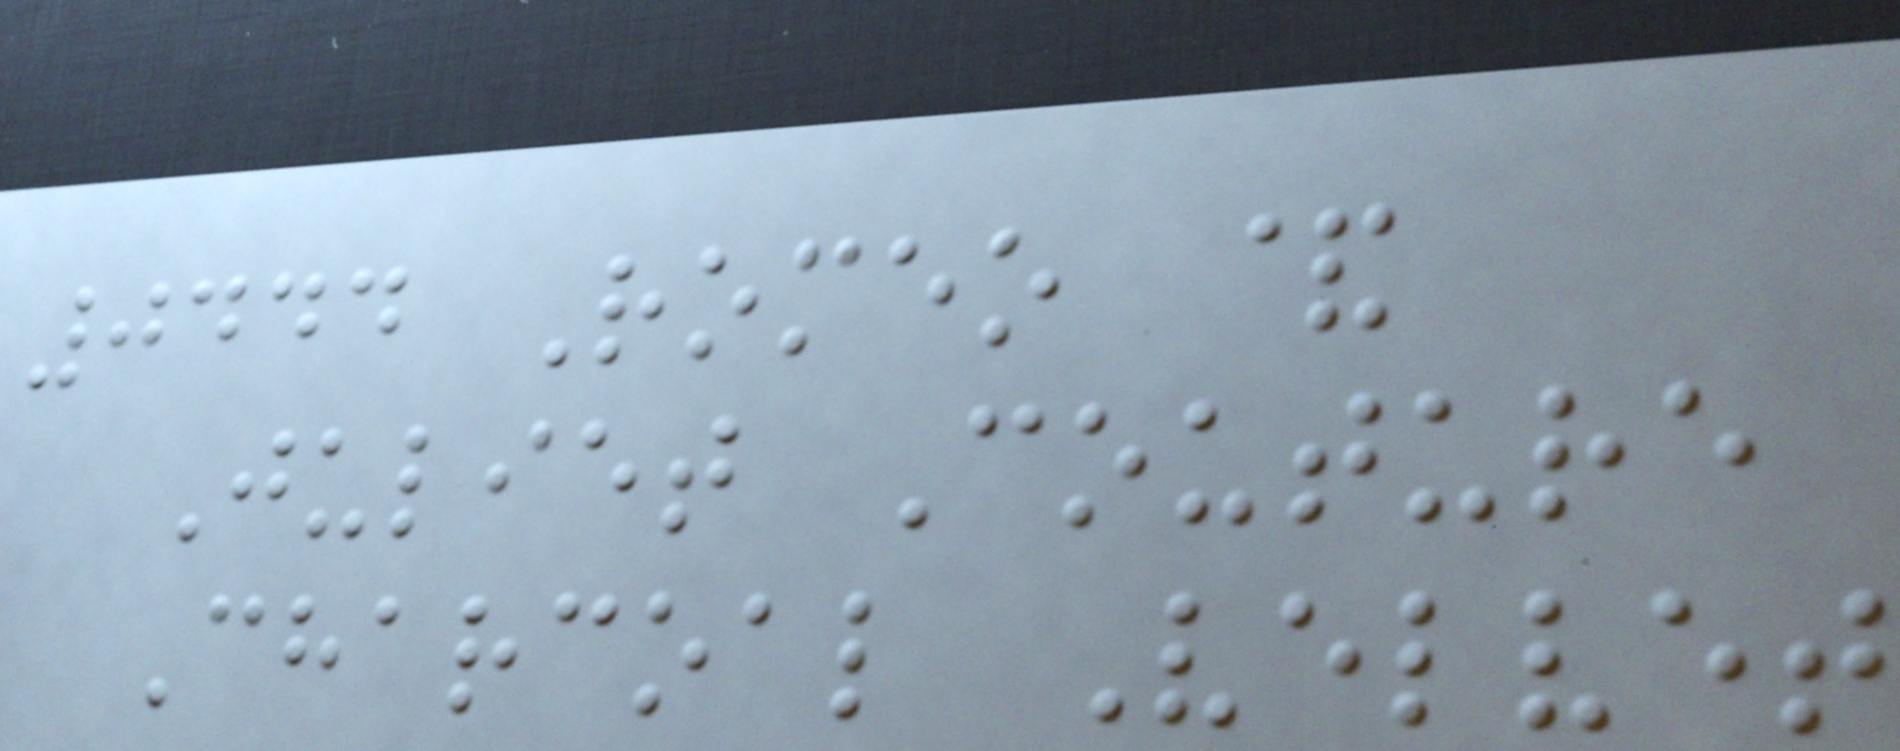0444 Romeo &
Juliet Couture
Charcoal Velvet
